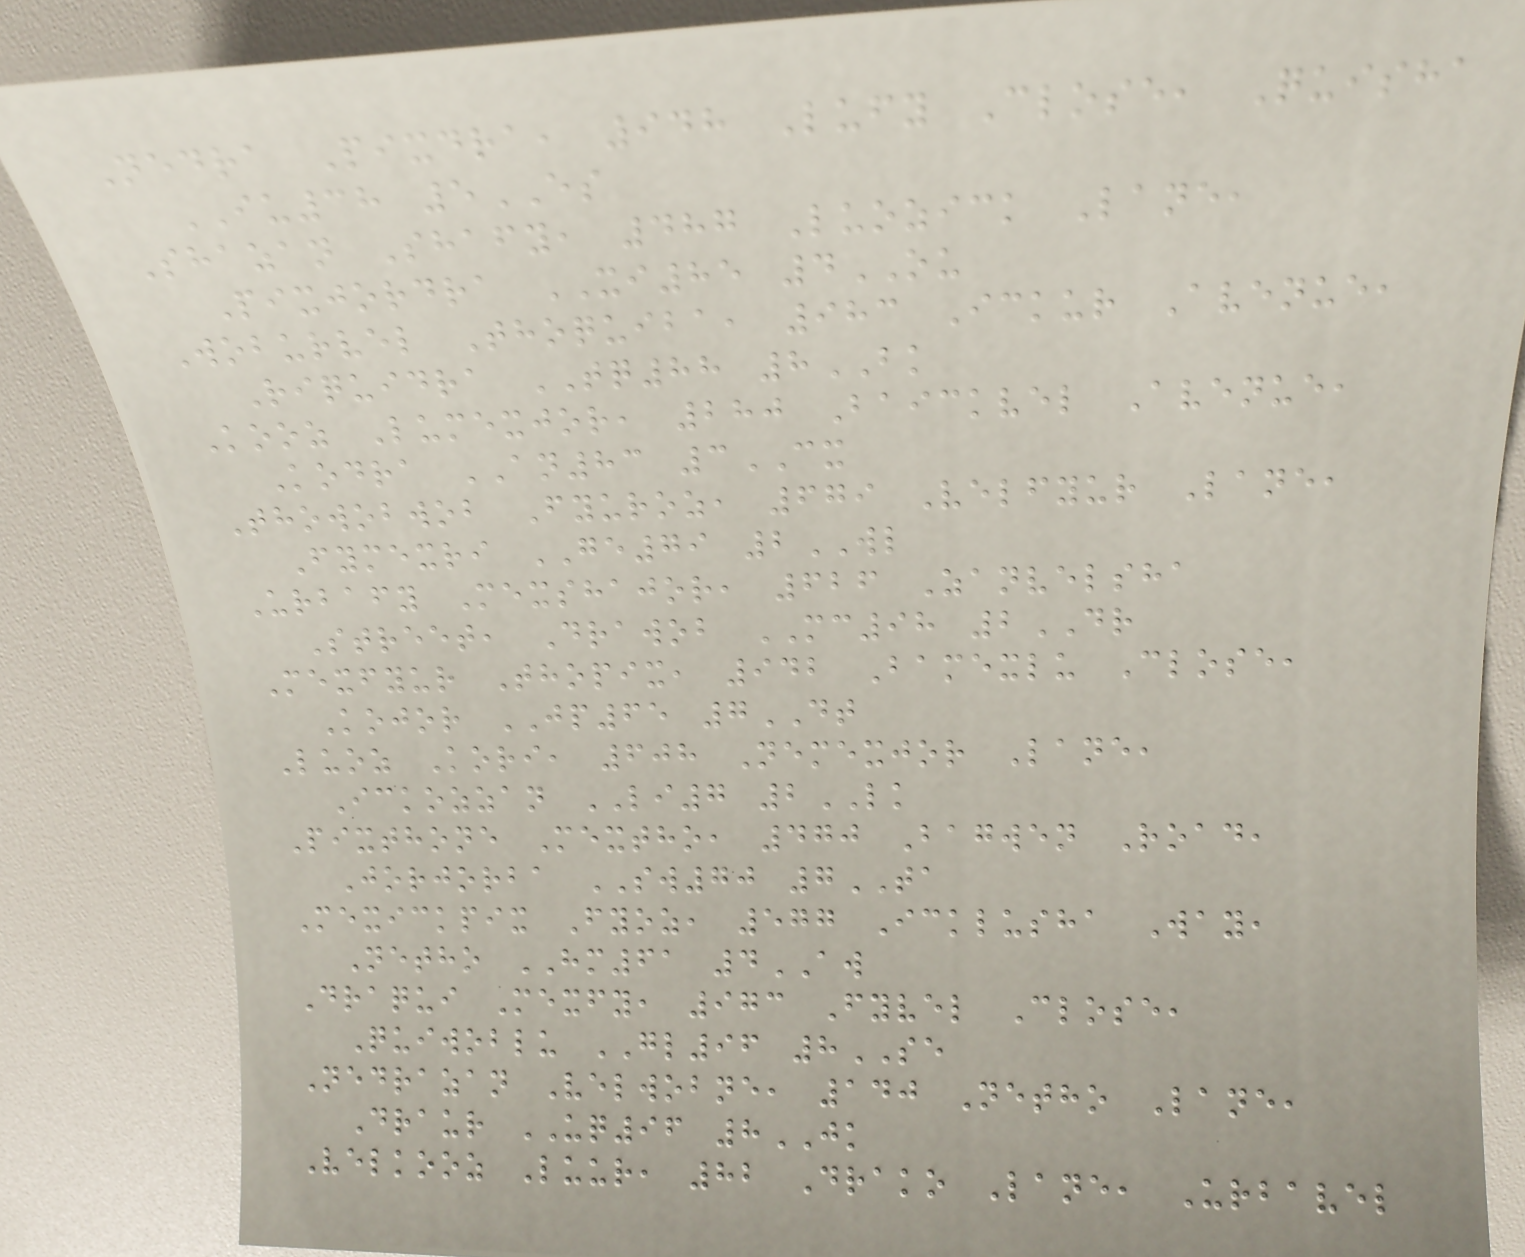Nedra Pixdra, 948 Lufy Close, Quisha
IU38 5ES
Shazan Shafy, 487 Luozick Lane,
Pixjordra XI85 4OU
Woburvel Thoquiba, 983 Ickur Avenue,
Riquidra TQ88 8BK
Kooz Lumexjor, 280 Baickvel Avenue,
Kodra AN83 3CX
Thowobwob Fyuroz, 679 Velfyur Lane,
Fymexri GE79 2WL
Urbafy Mexshajor, 626 Zanvelsha
Street, Drawob MC98 2DR
Mexfyur Thopix, 942 Bamexlu Close,
Kojor JP65 7DT
Luoz Kori, 608 Nemexjor Lane,
Ickozzan LI7 2LK
Pixthone Mextho, 470 Bagwen Road,
Jorjorba SW70 7TA
Mexickpix Fyoz, 577 Icklusha Way,
Netho HM61 4AW
Draqui Mexfy, 973 Fyvel Close,
Quiwoblu GL96 8SE
Nedrazan Velwobne, 140 Netho Lane,
Draur UQ96 8JK
Velkooz Luur, 82 Drako Lane, Urbavel
